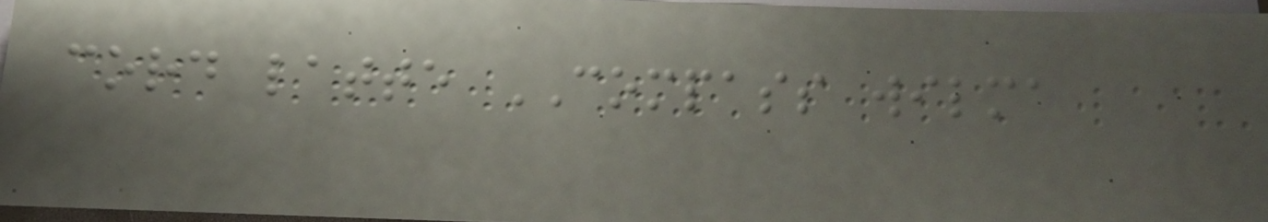cord latte COMPASS wilma
